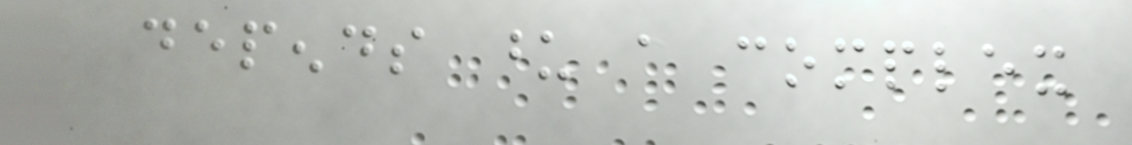depends upon a complex
